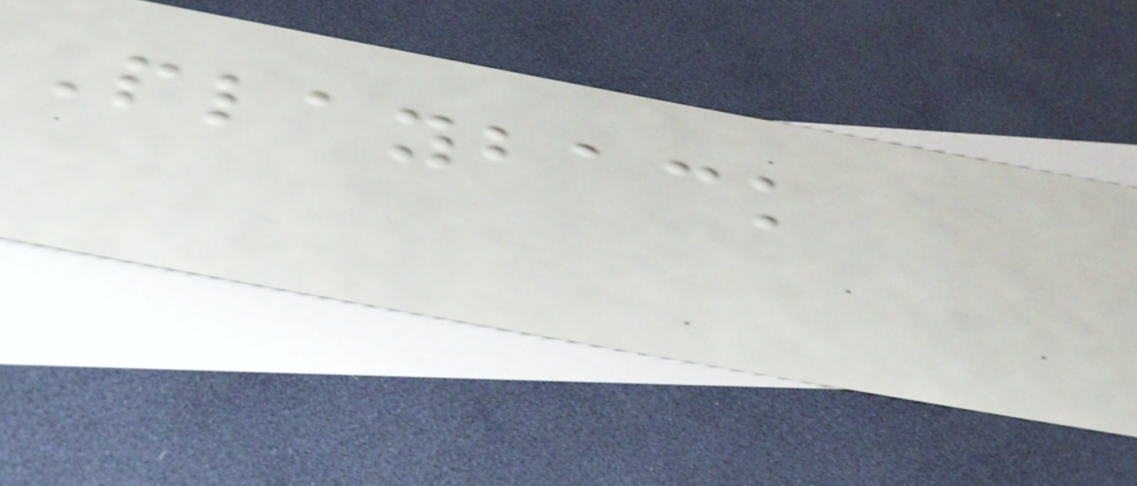Playback
